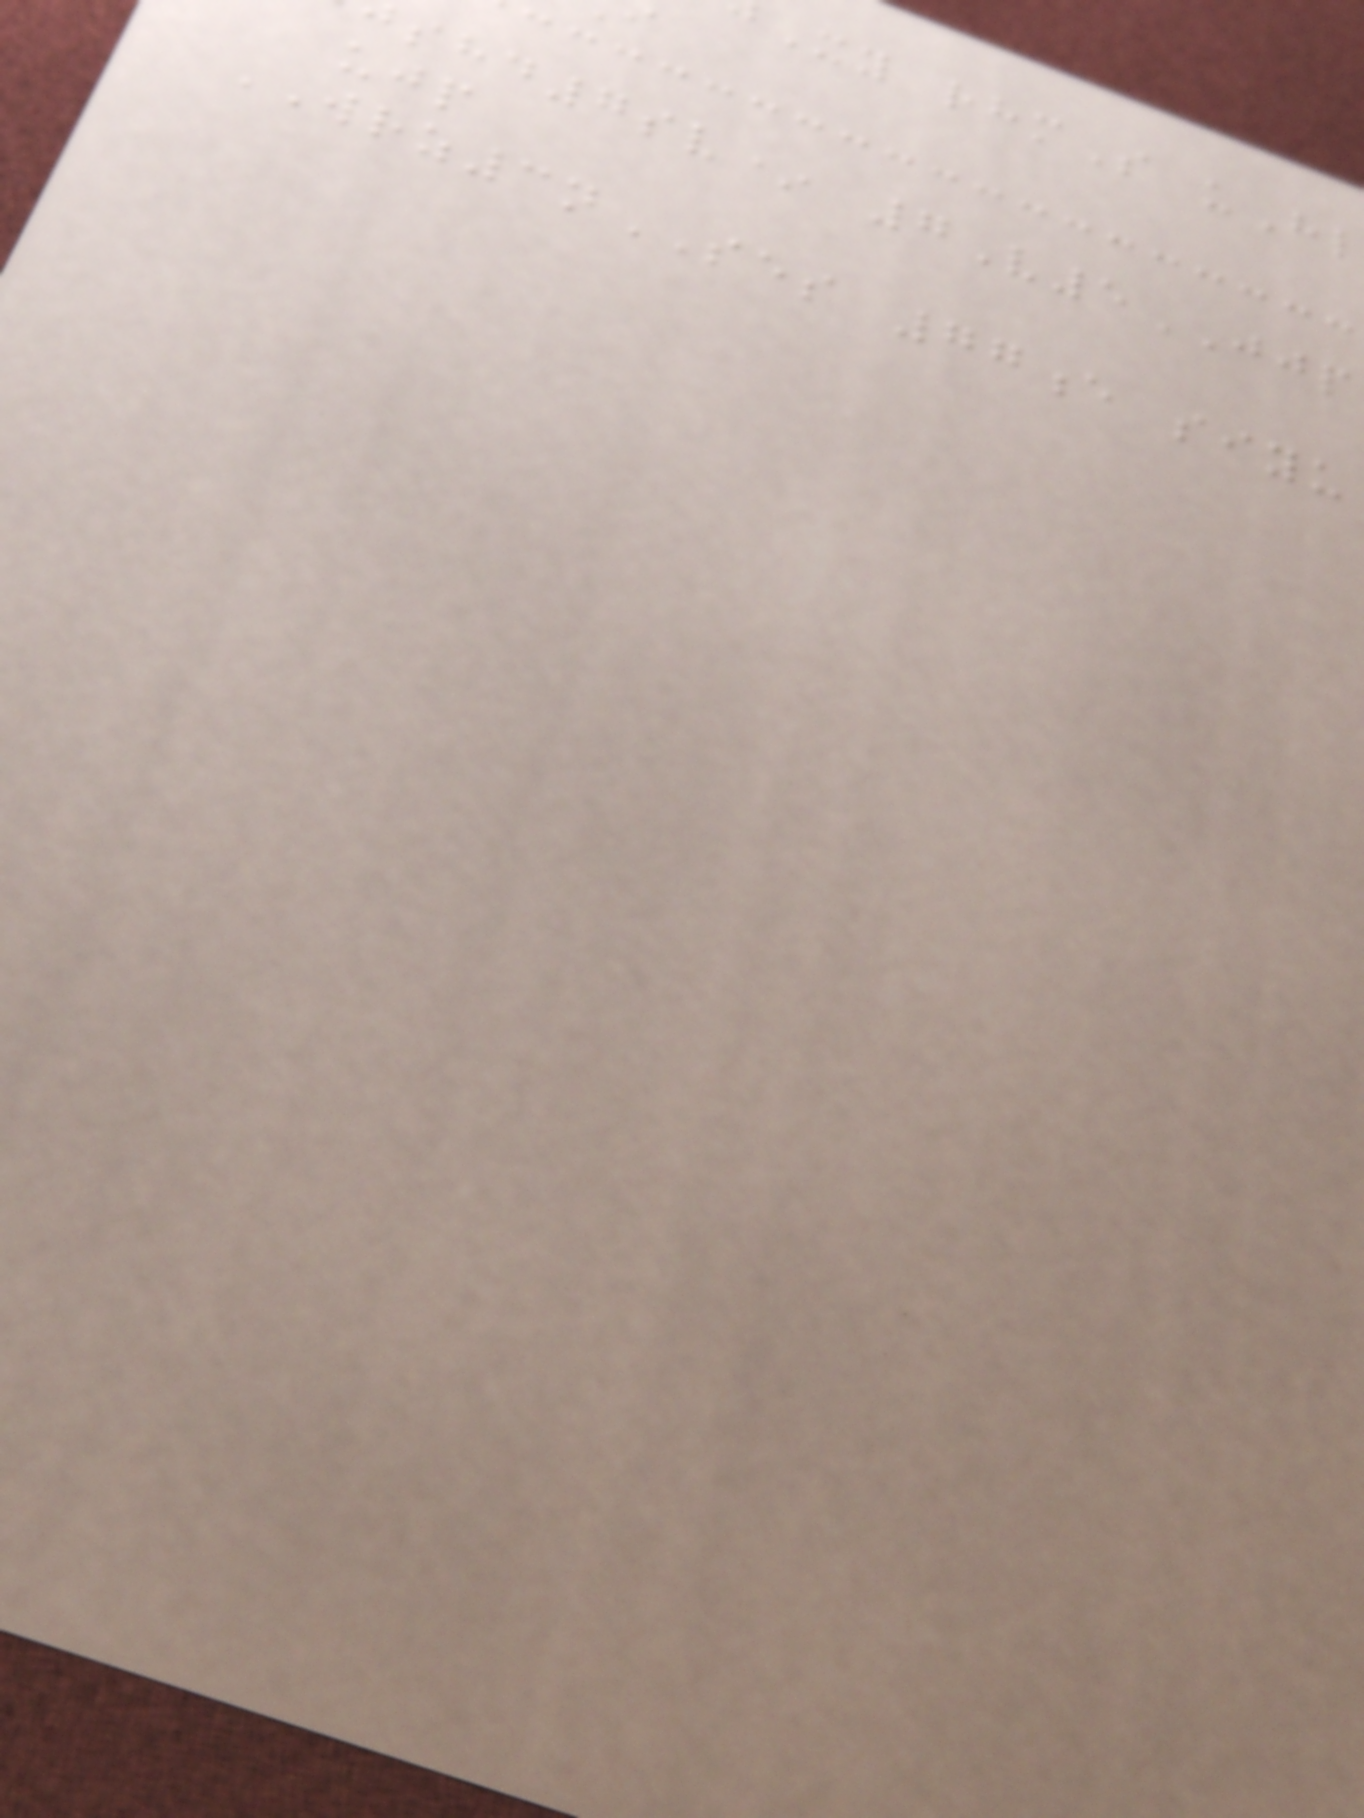Xy rhmS uHl
shd7sv* 7V5JJP
ujp
WRZ3nSES 77e siyu
